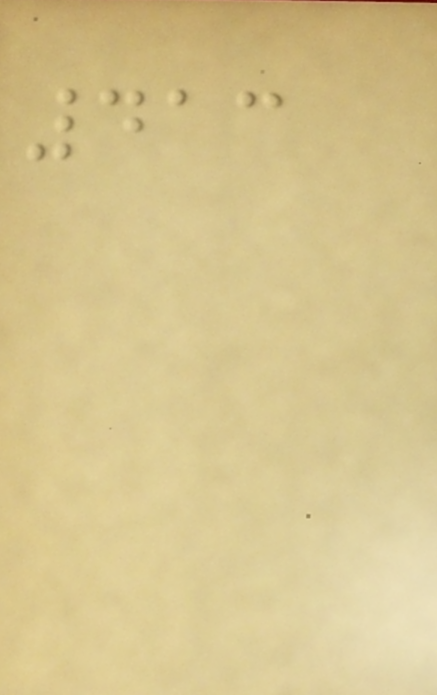413
